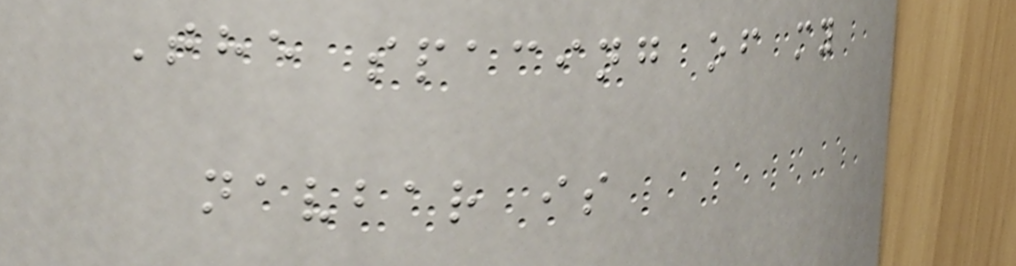The spacing of my
navbar is
